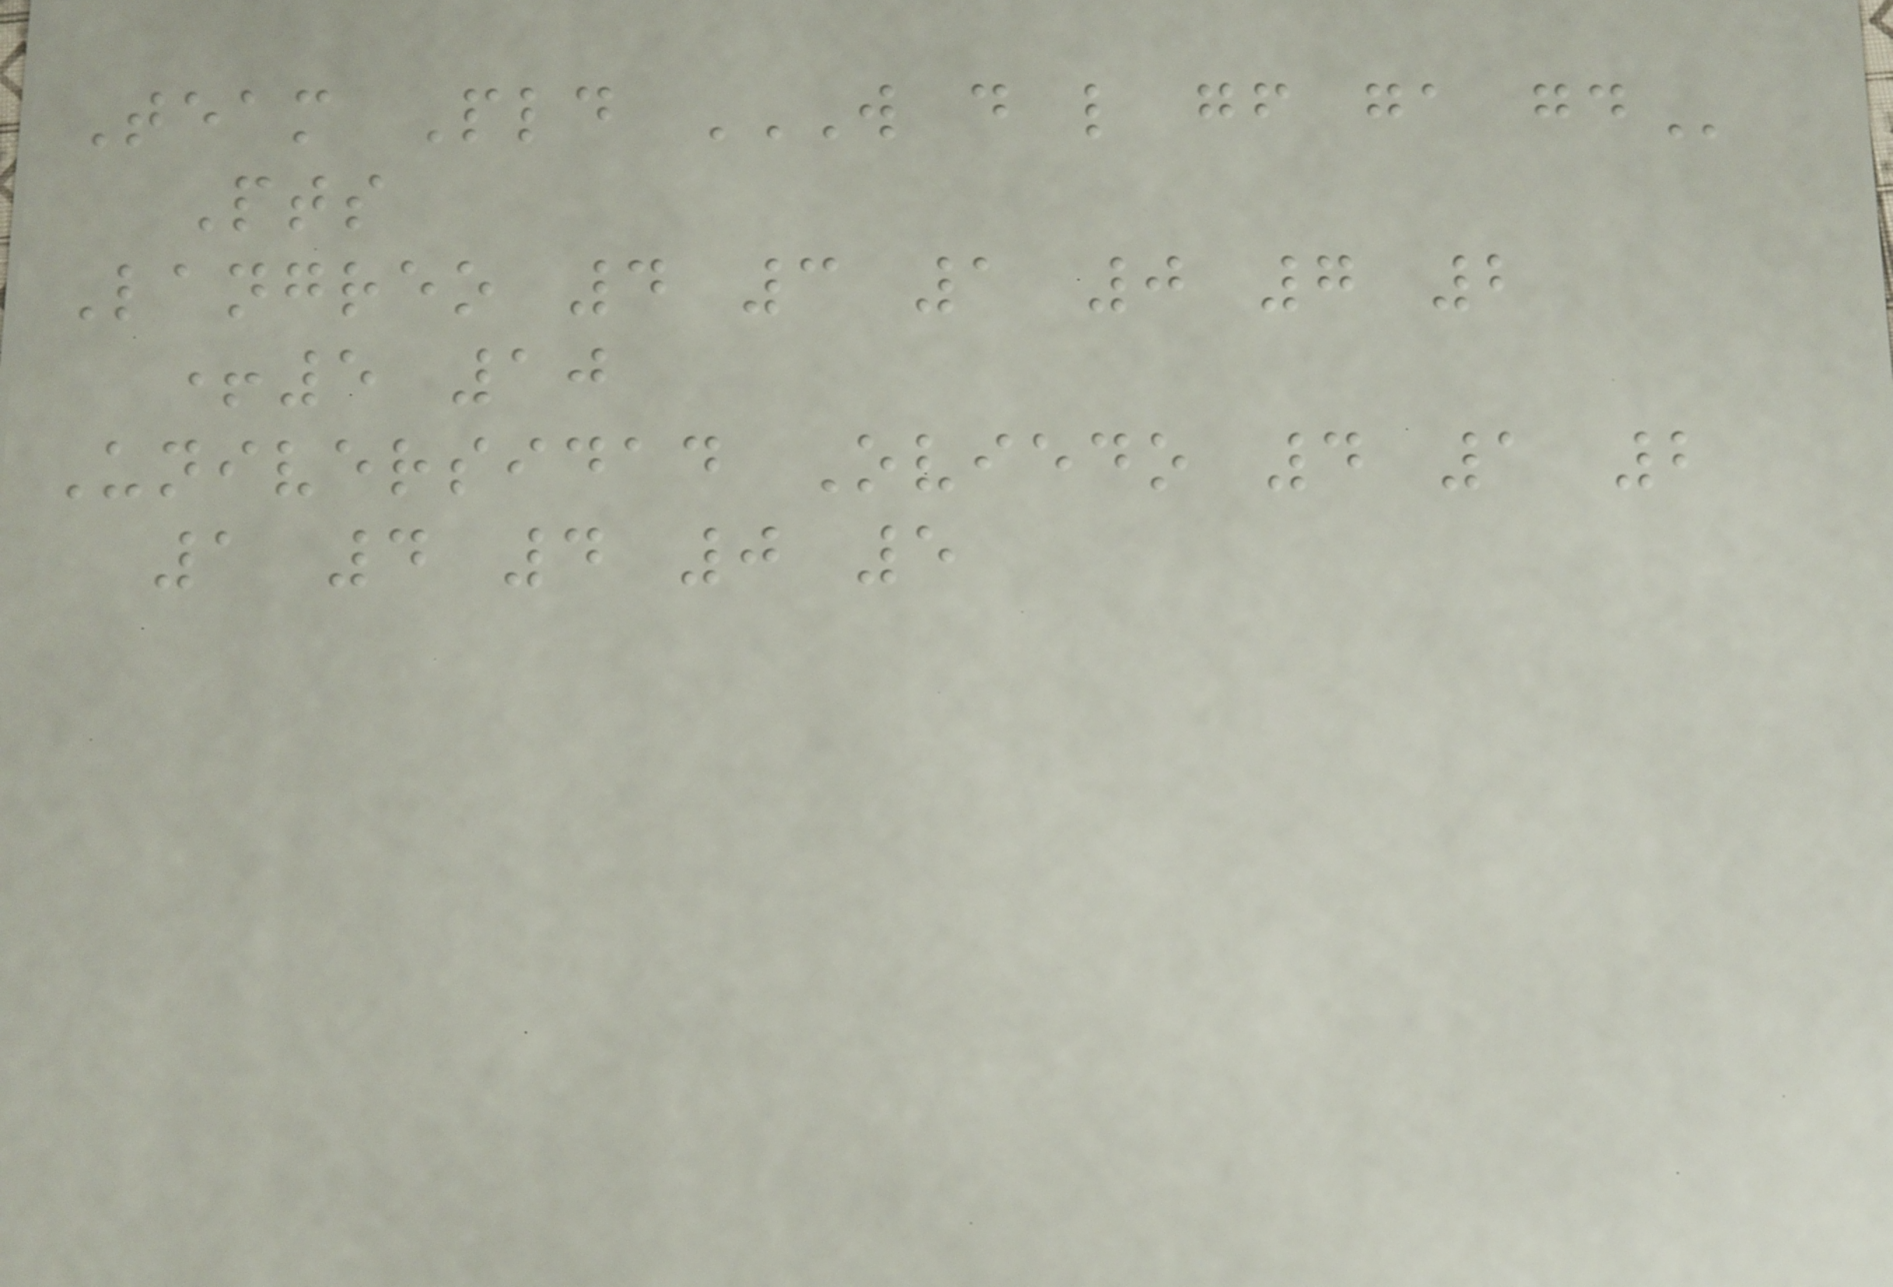Team Pld W D L GF GA GD
Pts
Langreo 4 3 1 0 7 2
+5 10
Universidad Oviedo 4 1 2
1 4 4 0 5
